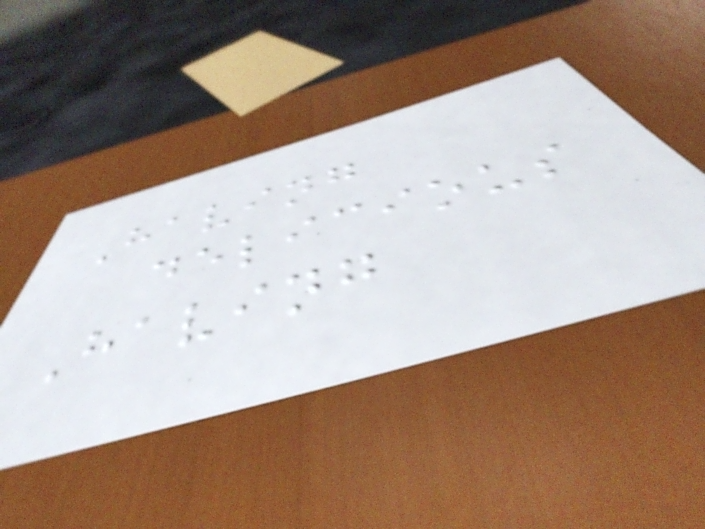Having
delicious
Having
